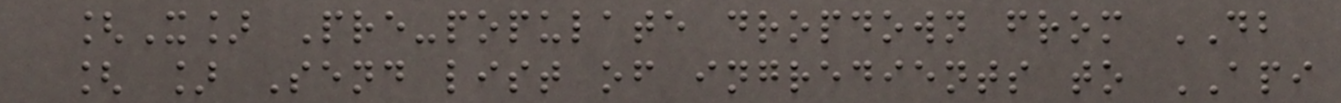[X] Pre-populate dropdown from DB
[ ] Send list of ingredients to API
